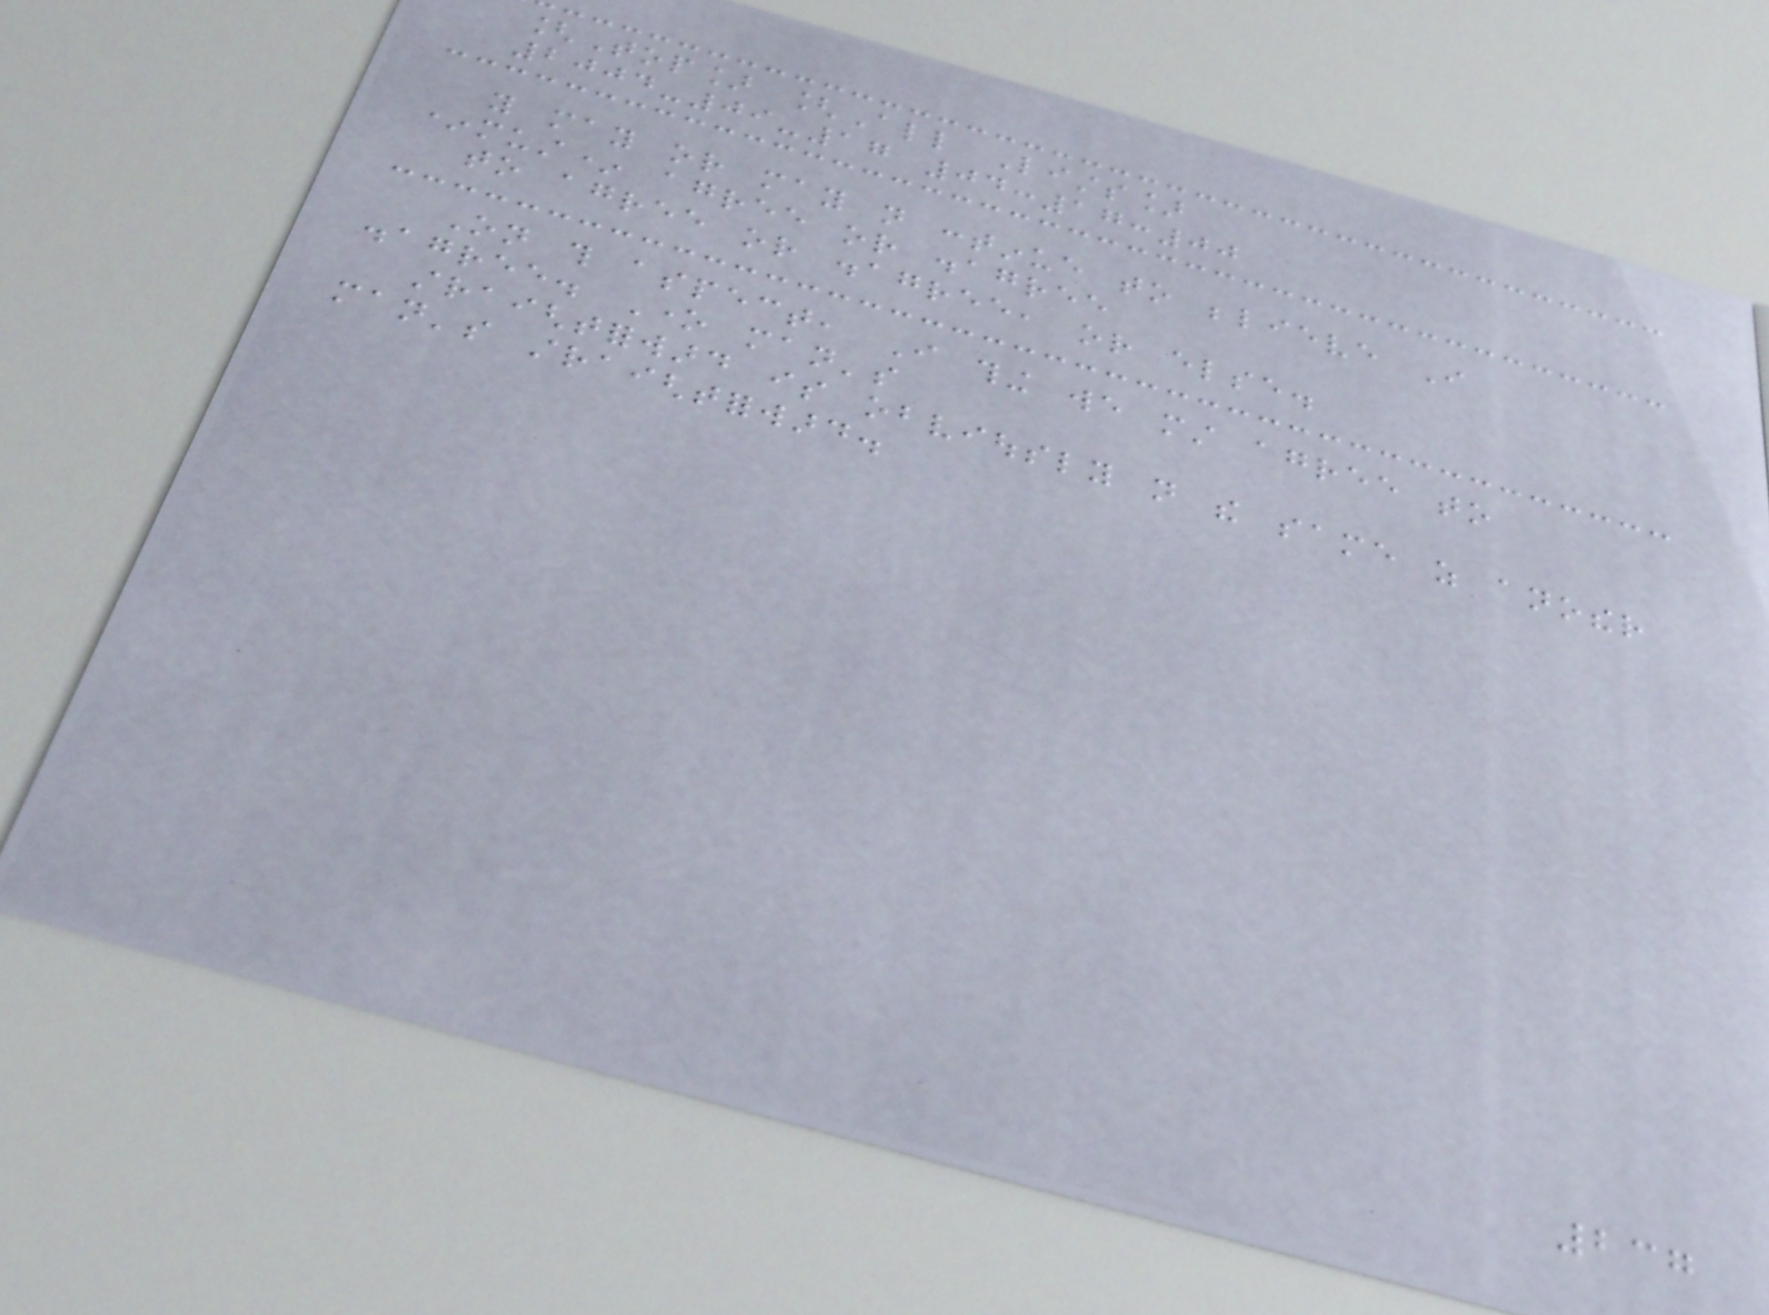[Top] [All Lists]
2004-09-17 04:17:00
you may or may not continue to believe I
*must* agree or disagree
to agree or disagree, or else.
On this aspect, I thing we must agree to
disagree. One man's
straightforward is obviously not the same as another
man's straightforward.
237
